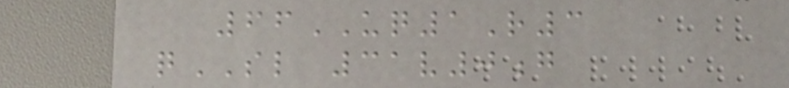66UQ1R3
qSL 31v0g
